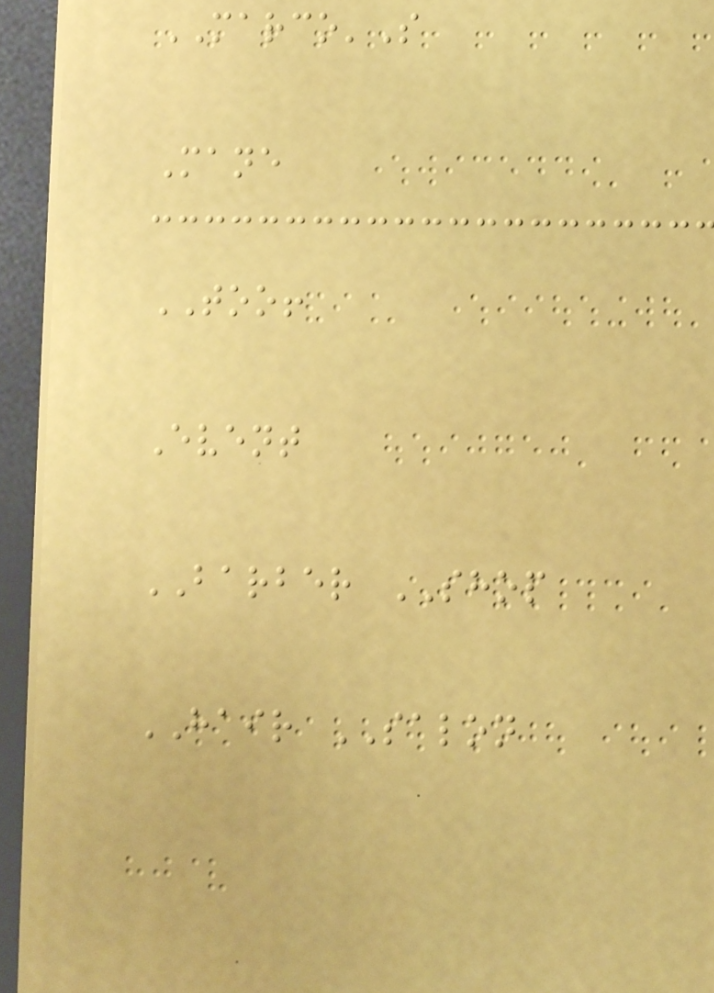MARCO'S
Mane
TOO!
Event
BARBER SHOP
HAIR SALON
